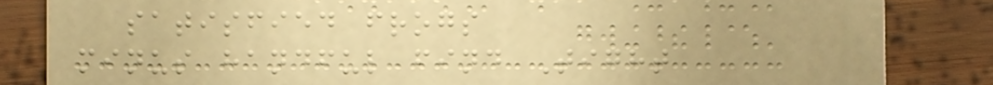satisfied frogs
minus handful find Tight
